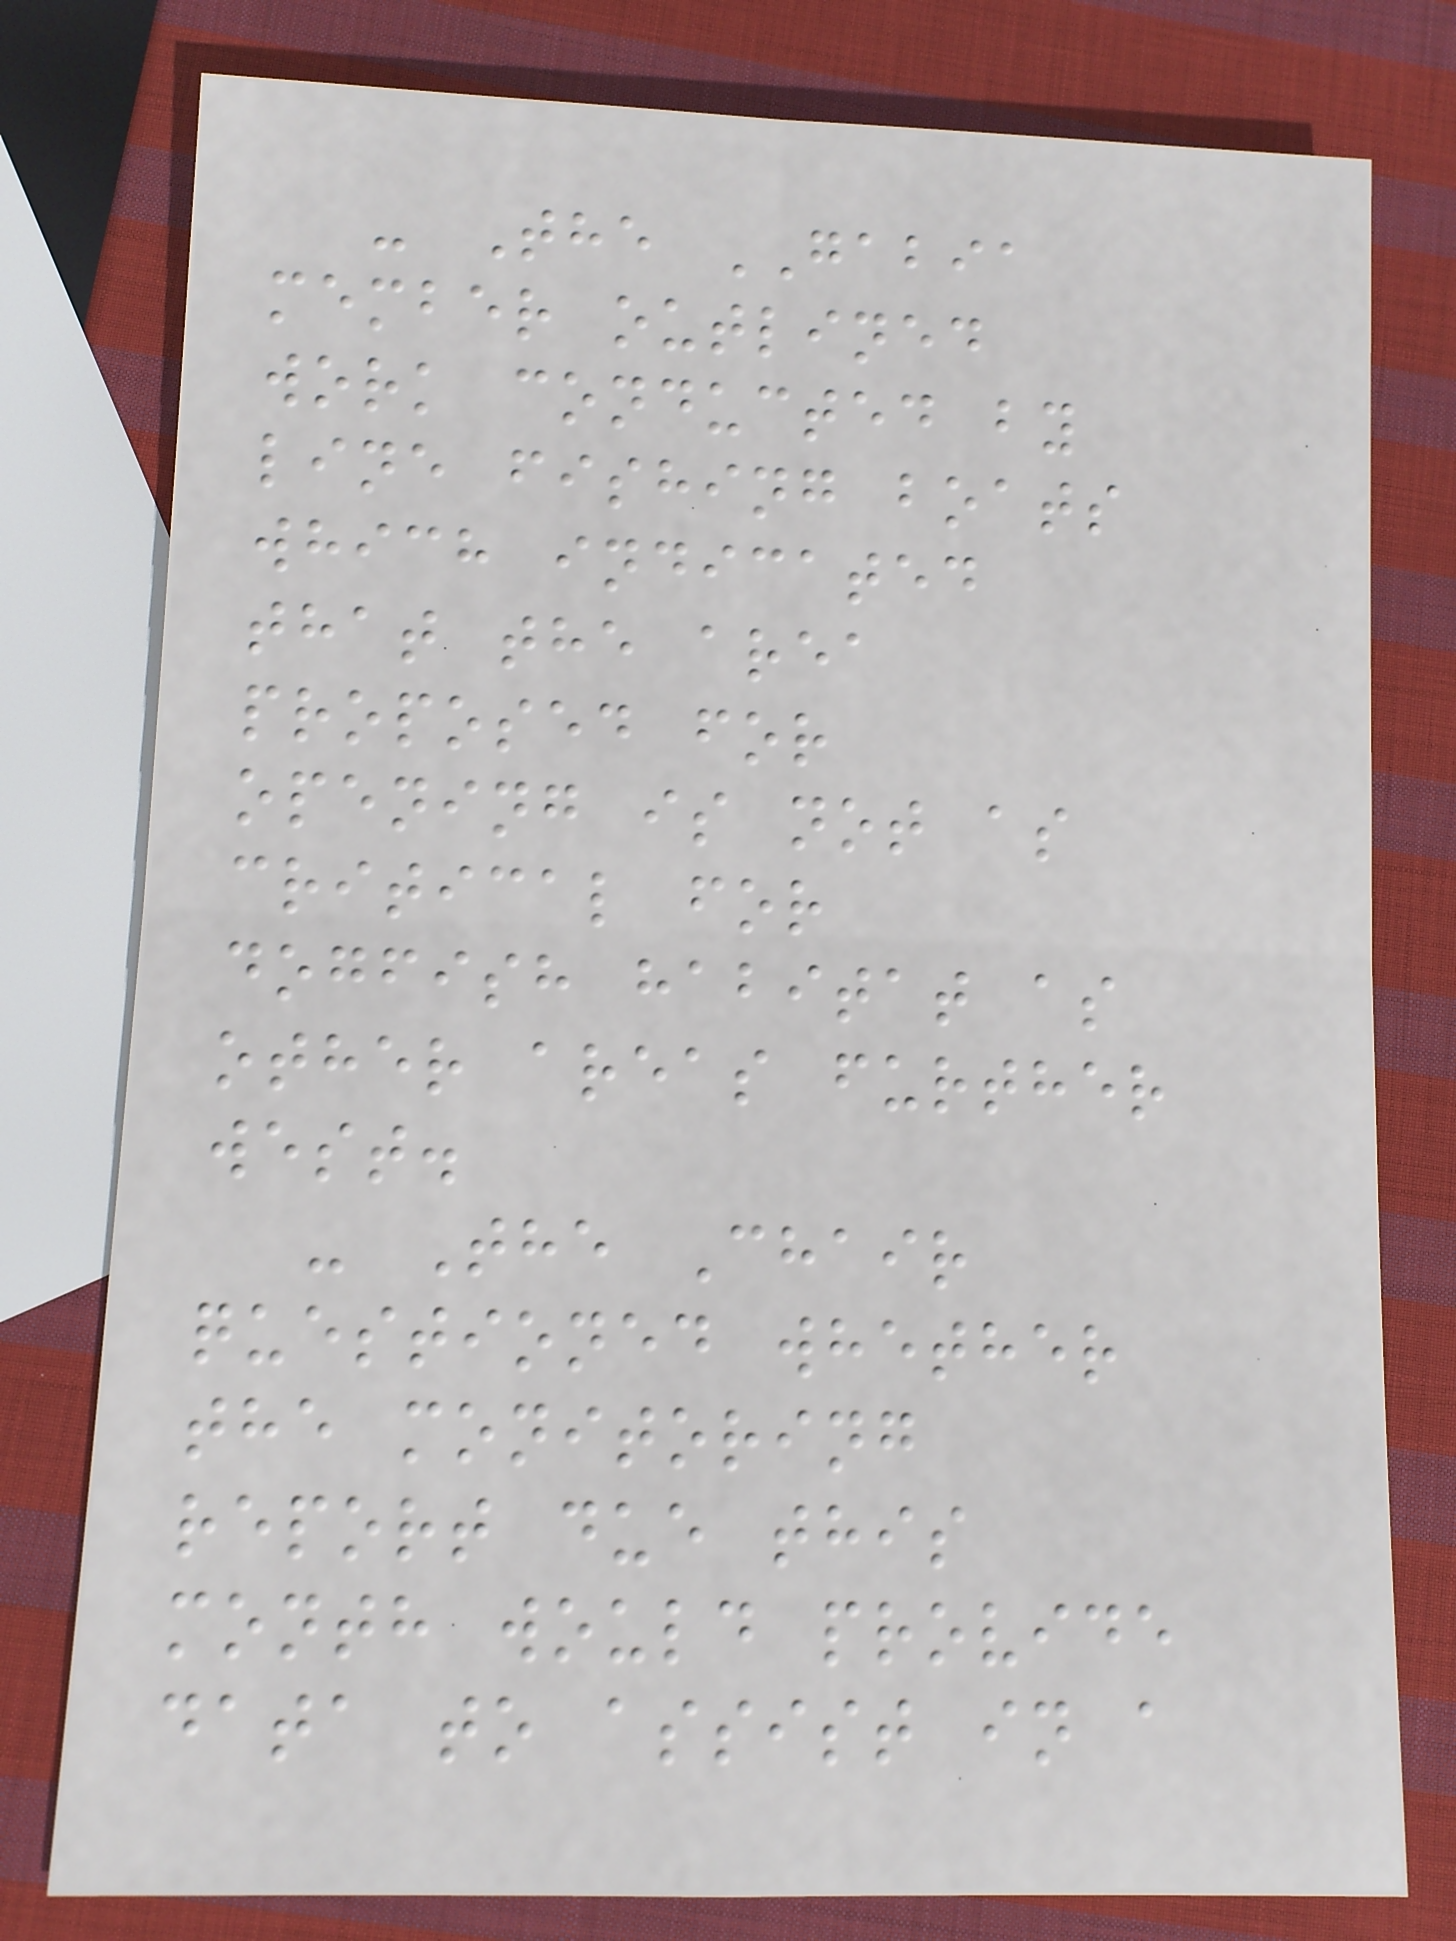- The GABIA
member outlined
work conducted by
line fishing boats
which indicated
that the area
proposed for
opening is not as
critical for
dogfish habitat as
other areas further
west.
- The Chair
questioned whether
the monitoring
report due this
month would provide
data to assist in a
